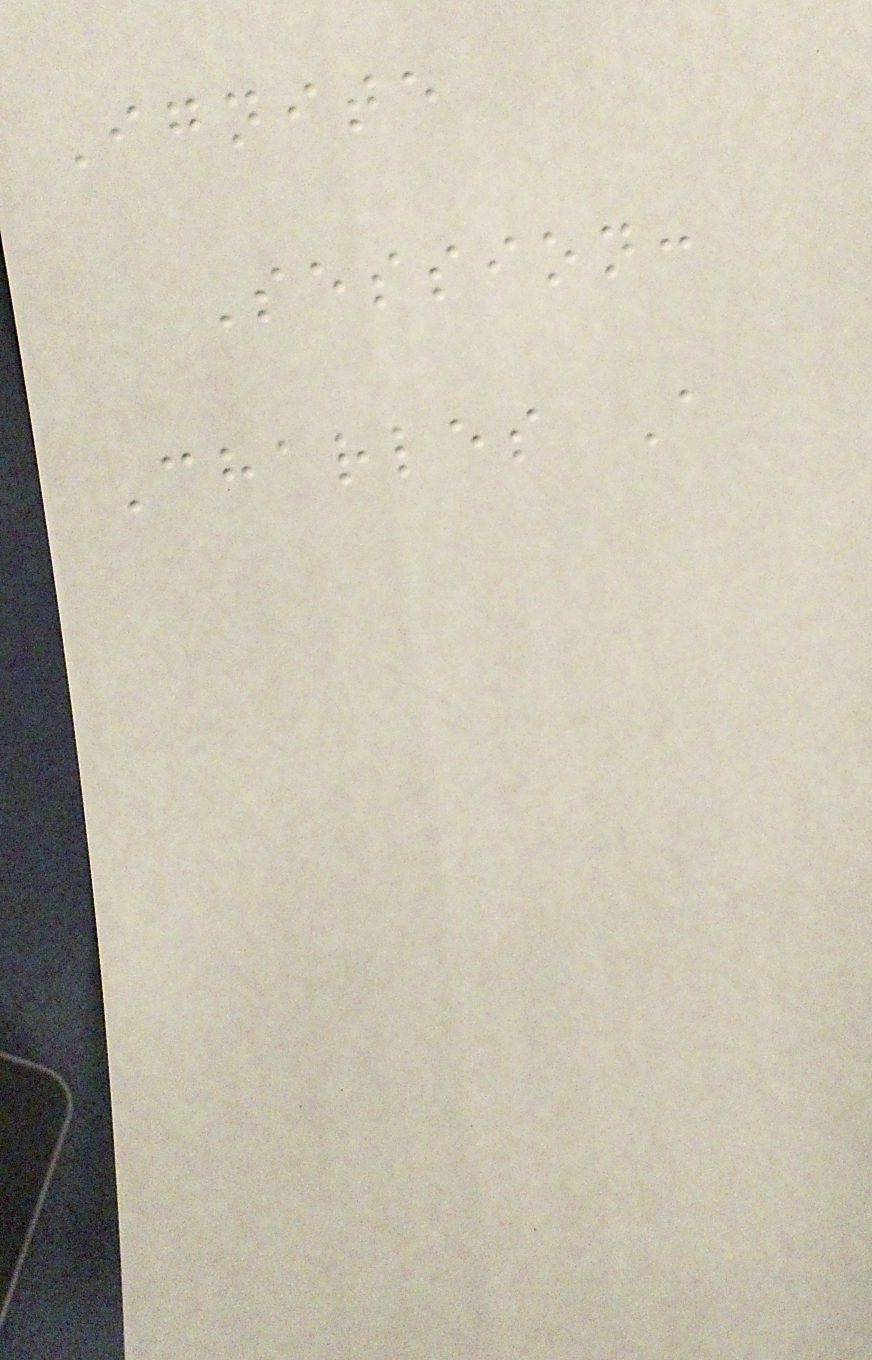Ignite
Session:
Charles A
